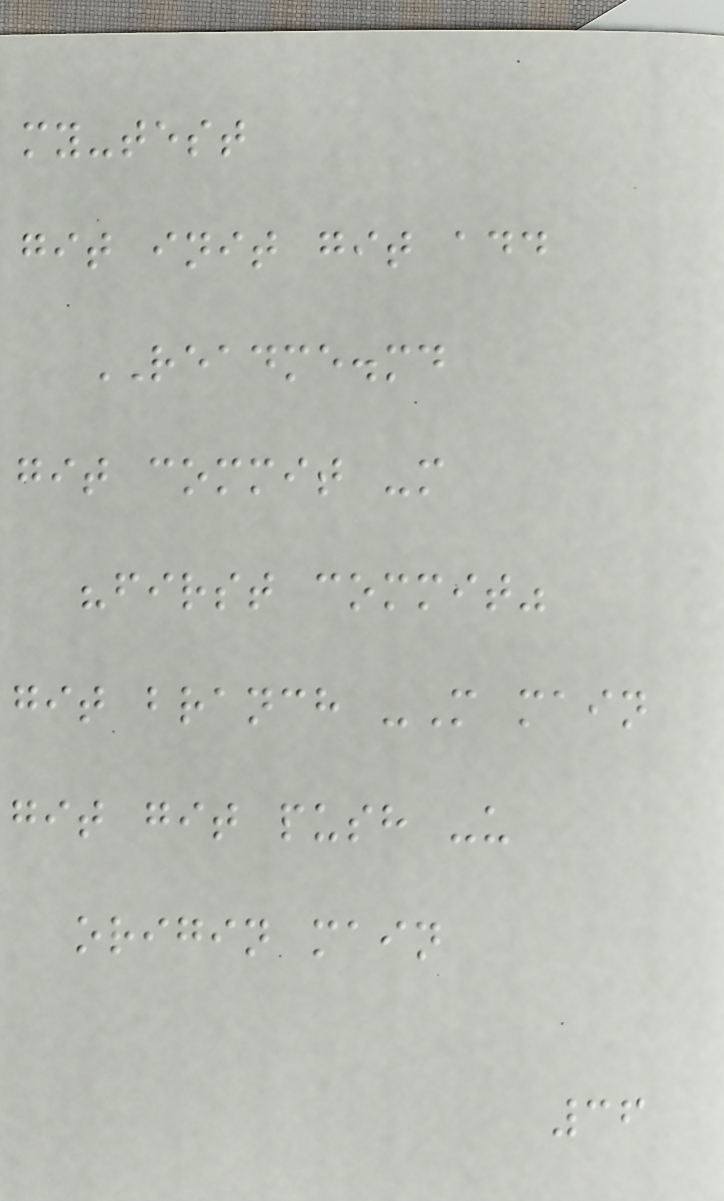my-test
git init git add
README.md
git commit -m
"first commit"
git branch -M main
git git push -u
origin main
36
